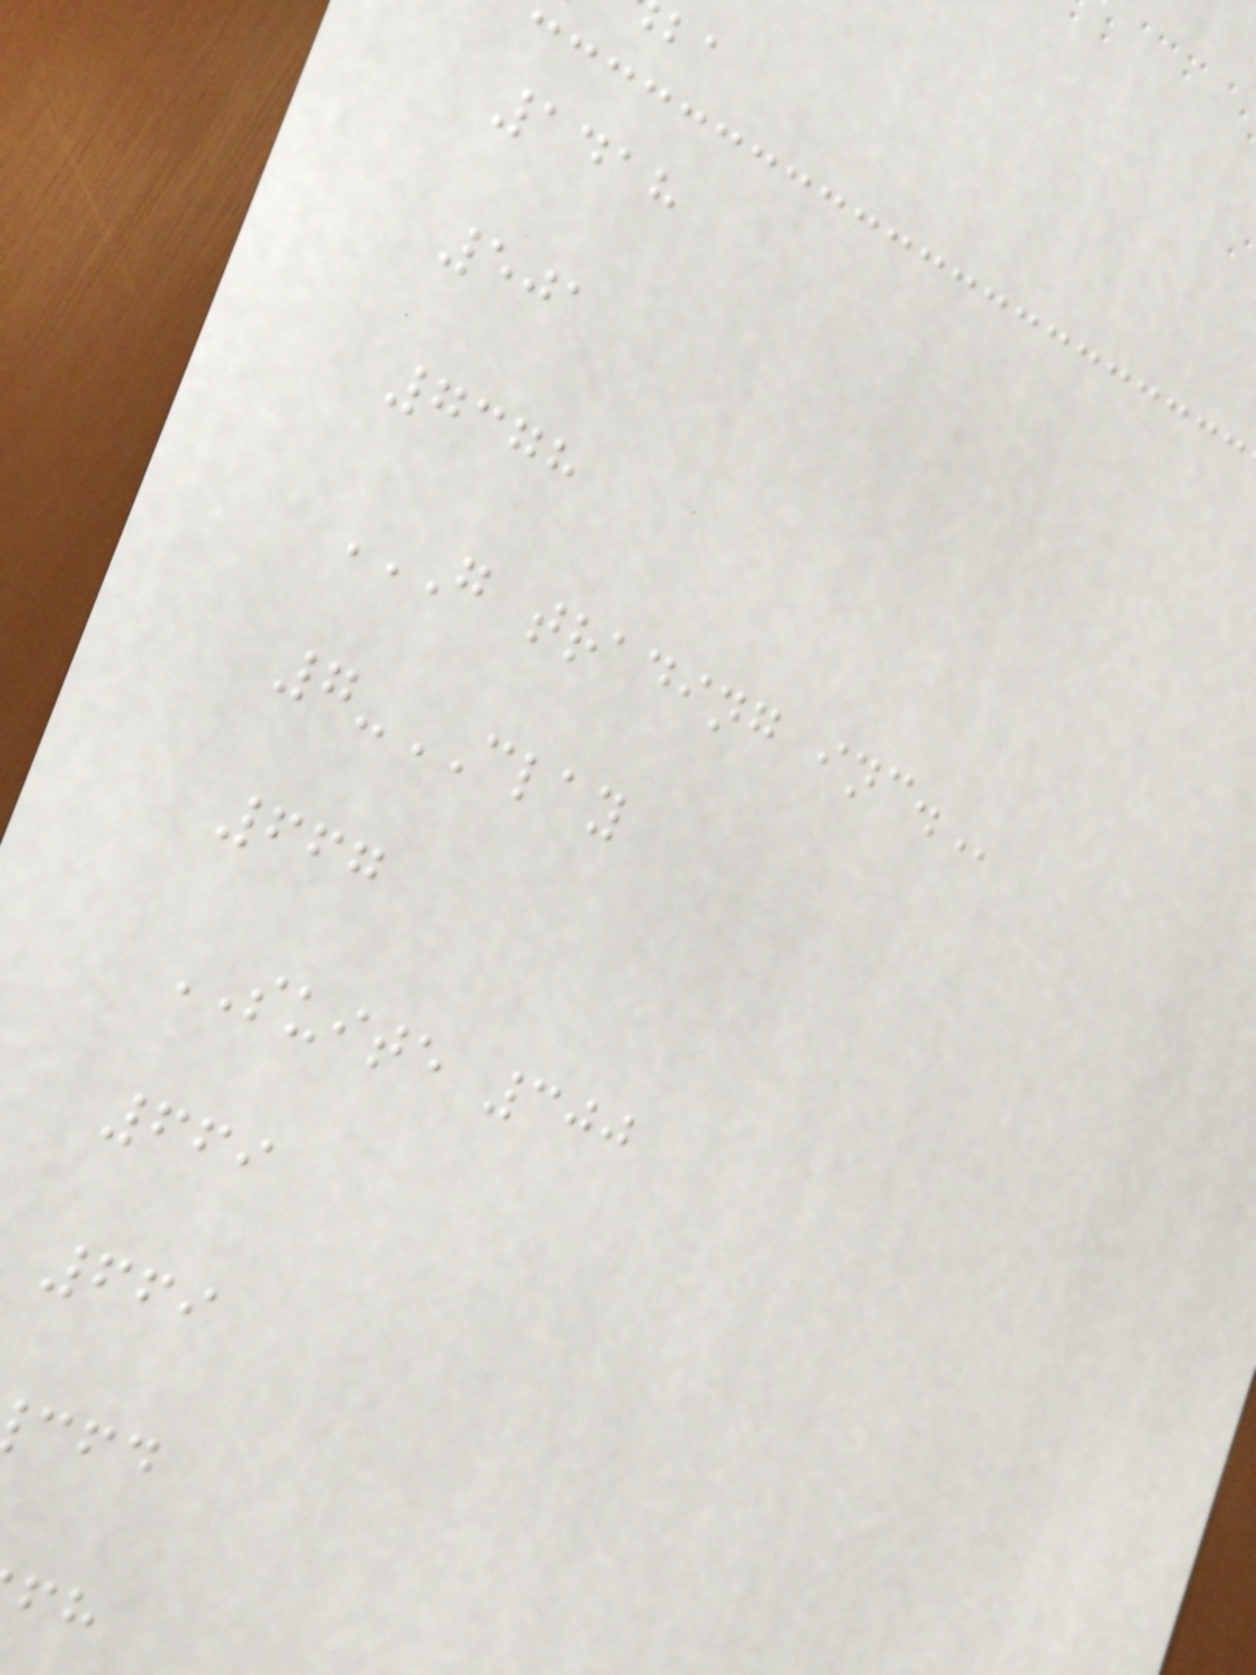1418
501
7378
G TRADING INC.
7-CLAY
667
SUITE 300
669
669
